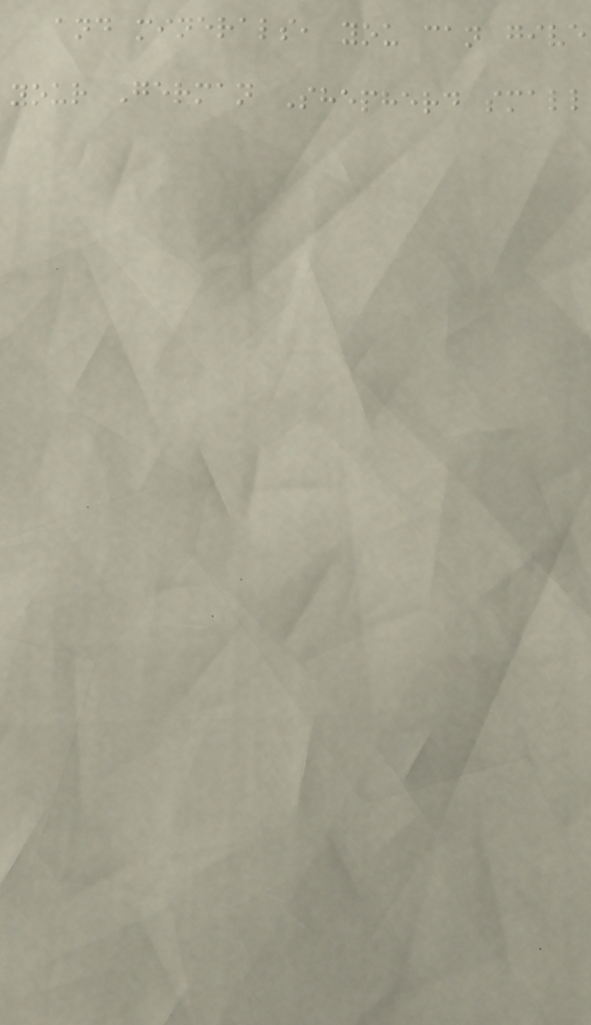and minerals, you can give
your German Shepherd small
